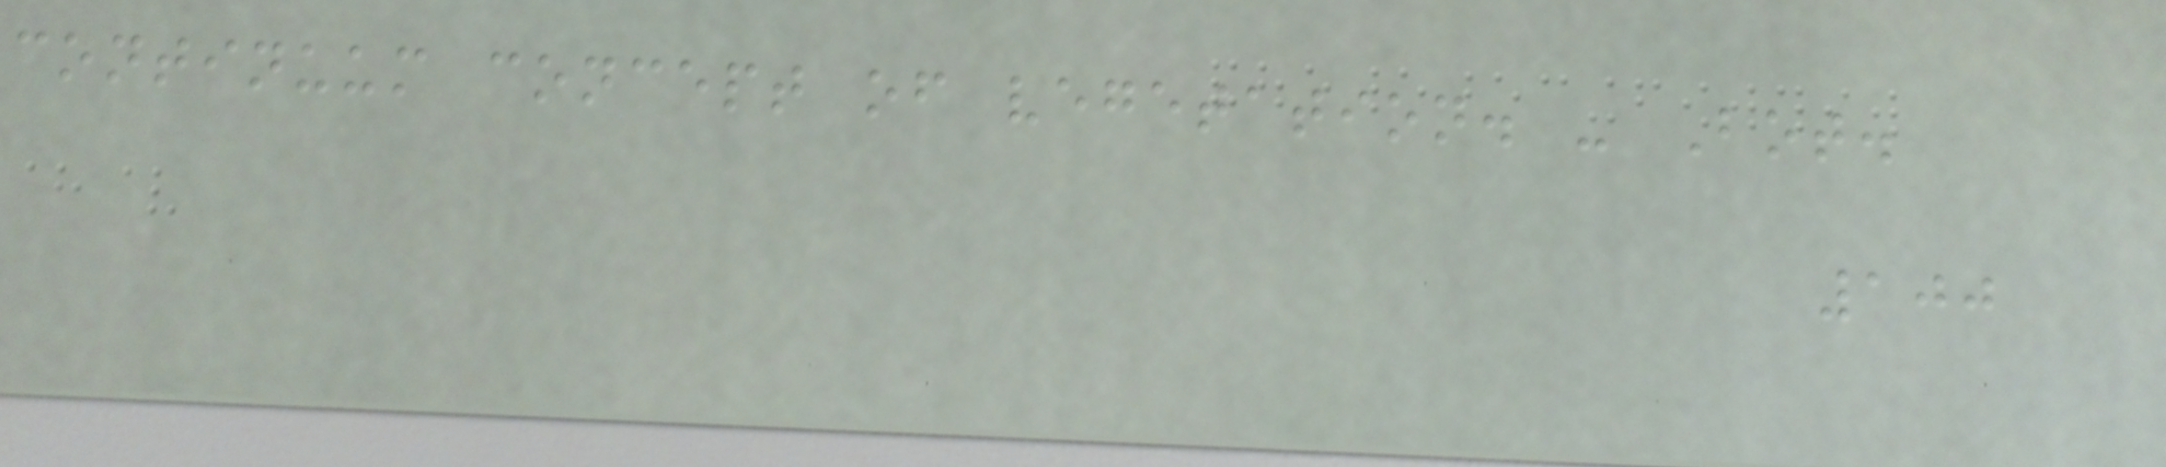continuum concept of vegetation. - Bot.
100
